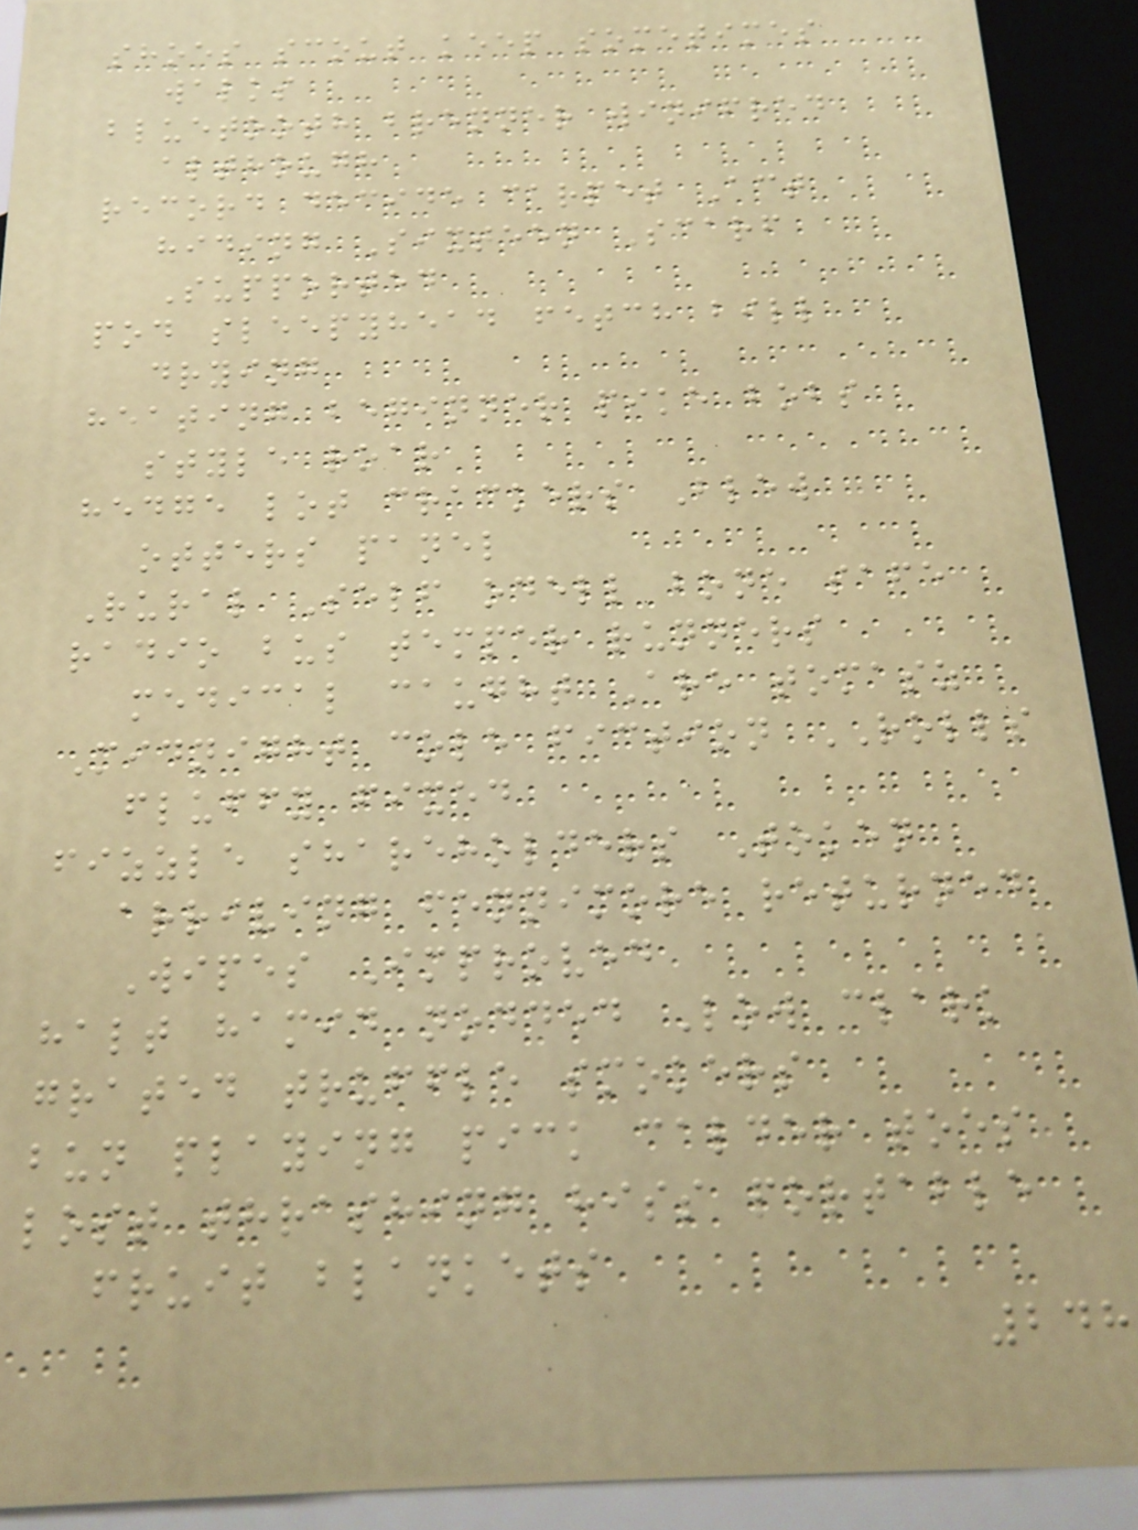shoes scout keep sometimes
walks
bluetooth brenner winifred
although
record decide carpet Act
hiding Sixteen Scarf
Supported
pod sleepyhead fetch bill
drying
heating beginner pike bobs
style roar
hedge lot crackers Blew
otters panel
Rural Self odell bone safe
radio bus temper runners
medical caught Are tomasz
Midnight cole fiction ROLLS
fluffy fixed
fizzle shareholders Token
arriving fennimore returned
Wipes Improved
halt hamid nodded Low clark
grated truffle smokers
bun playing pick calder toes
lost thrashing hiss portable
fruit blankets
248
